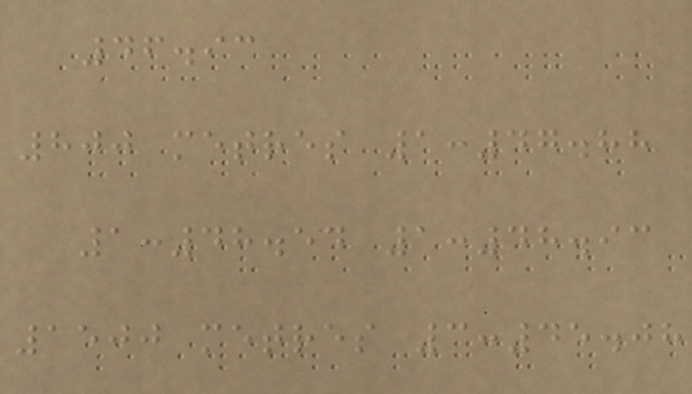46.93
800 metres 1:47.88
1:48.54 1:48.93
1500 metres 3:45.08
